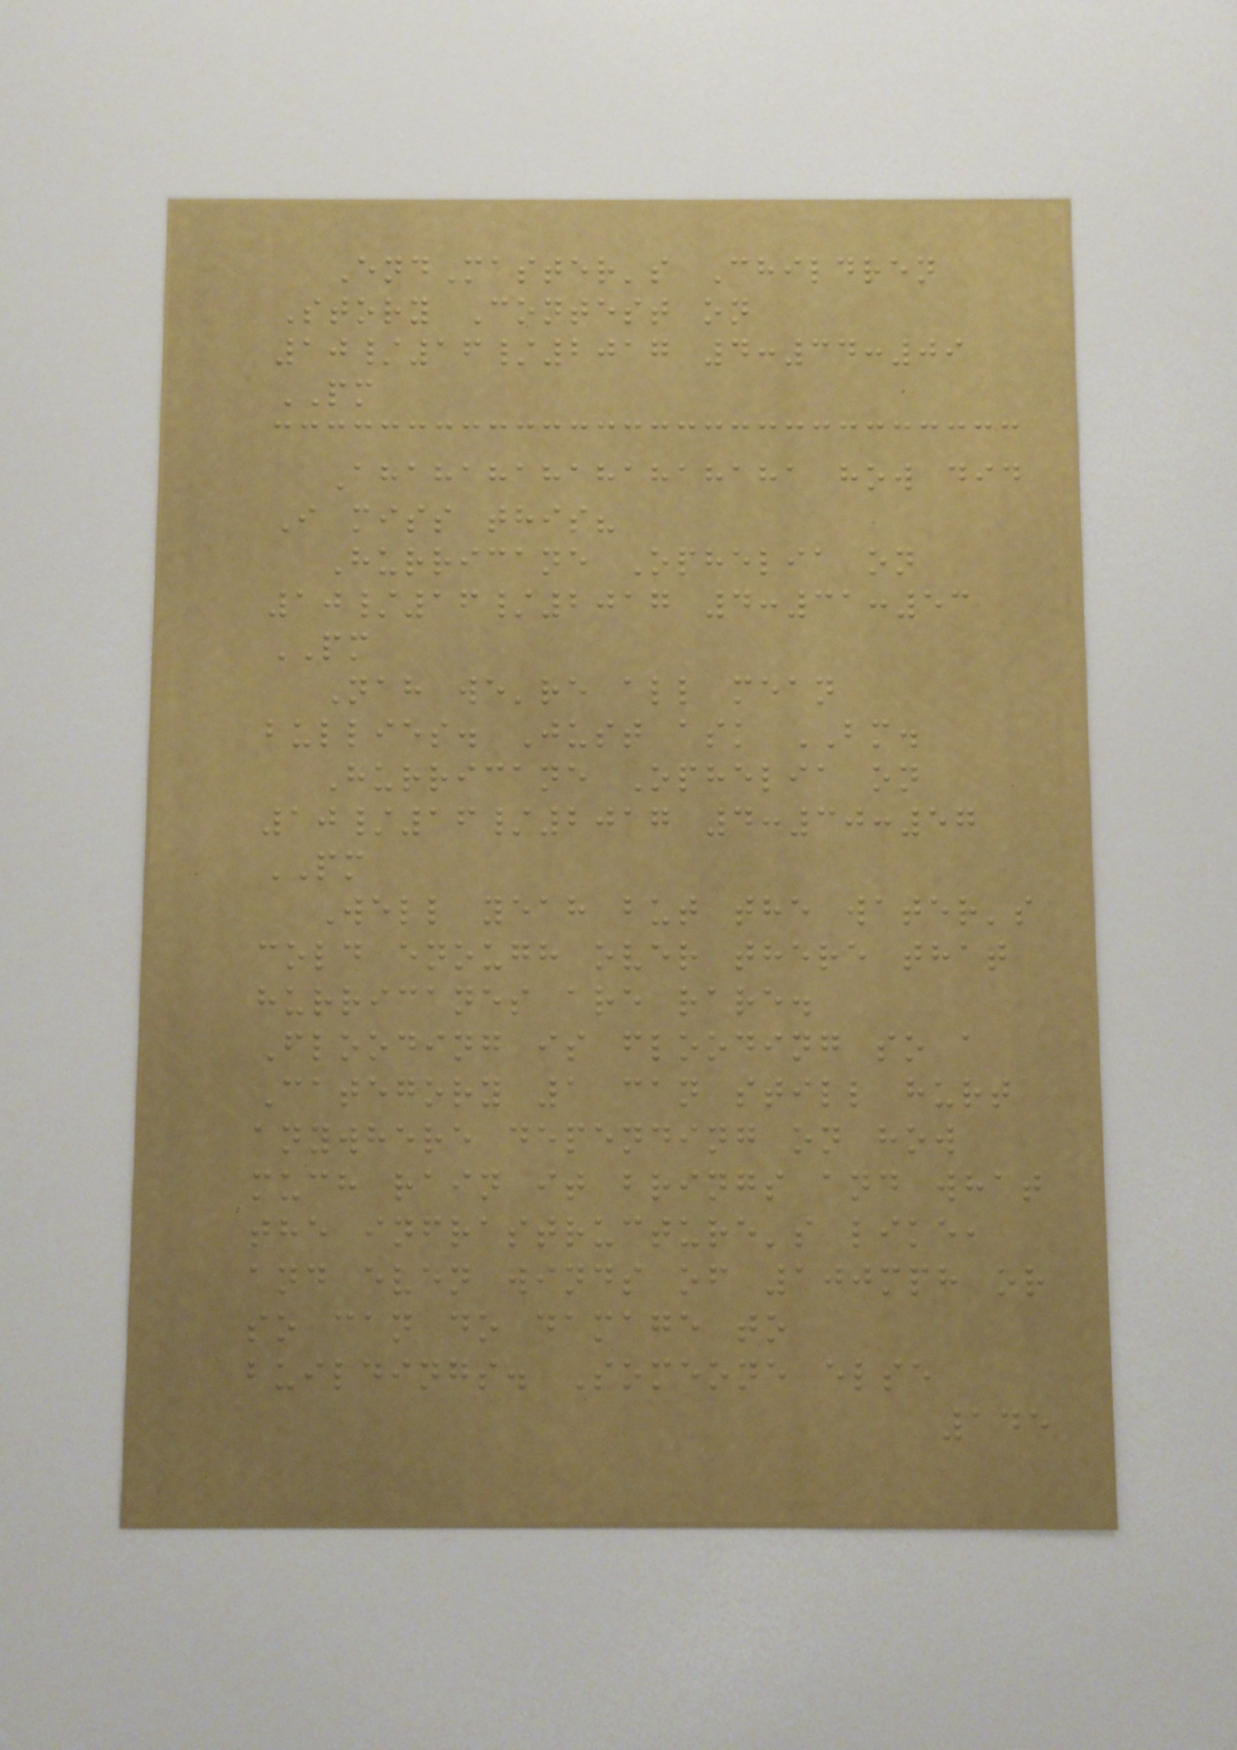EndMaster's Children
Story Contest on
10/16/2017 4:34:09
PM
Ahahahahahahahaha how did
I miss this?
Hurricane Ophelia on
10/16/2017 4:31:53
PM
Nah we're all mean
bullies. Just ask BM.
Hurricane Ophelia on
10/16/2017 4:30:57
PM
Well yeah but the water's
cold enough over there that
hurricanes are rare.
Flooding is flooding so a
Category 1 can still hurt
anywhere depending on how
much rain it brings and what
the infrastructure's like,
and even winds of 100mph or
so can do damage to
buildings. Someone else
145
